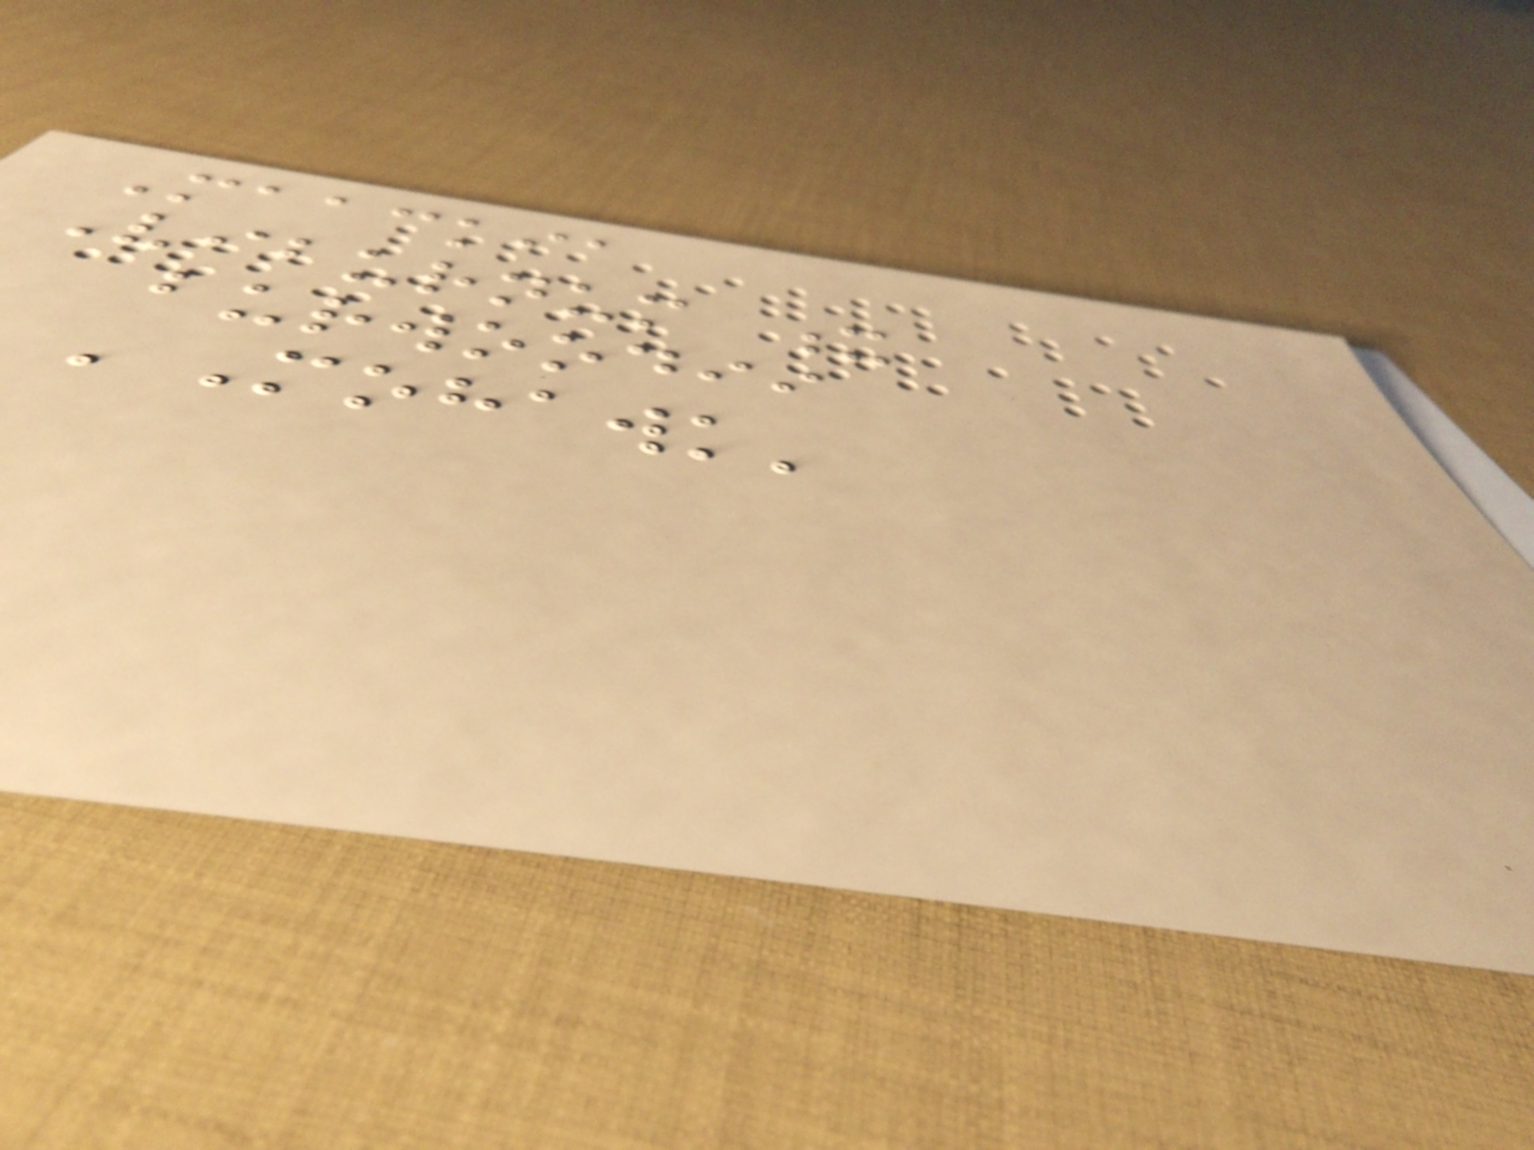Maackia
Viburnum x
burwoodii
'Mohawk'
